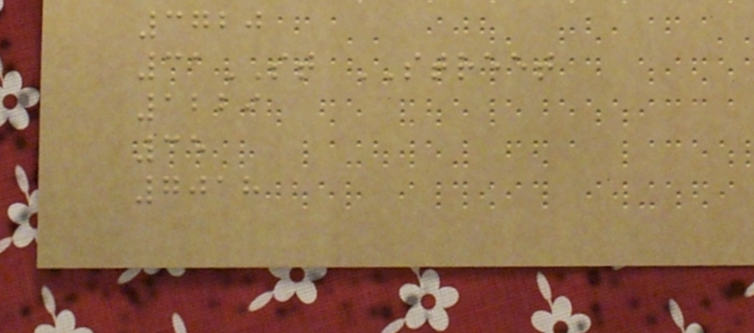3720
31ST STREET
1229
35
7018
